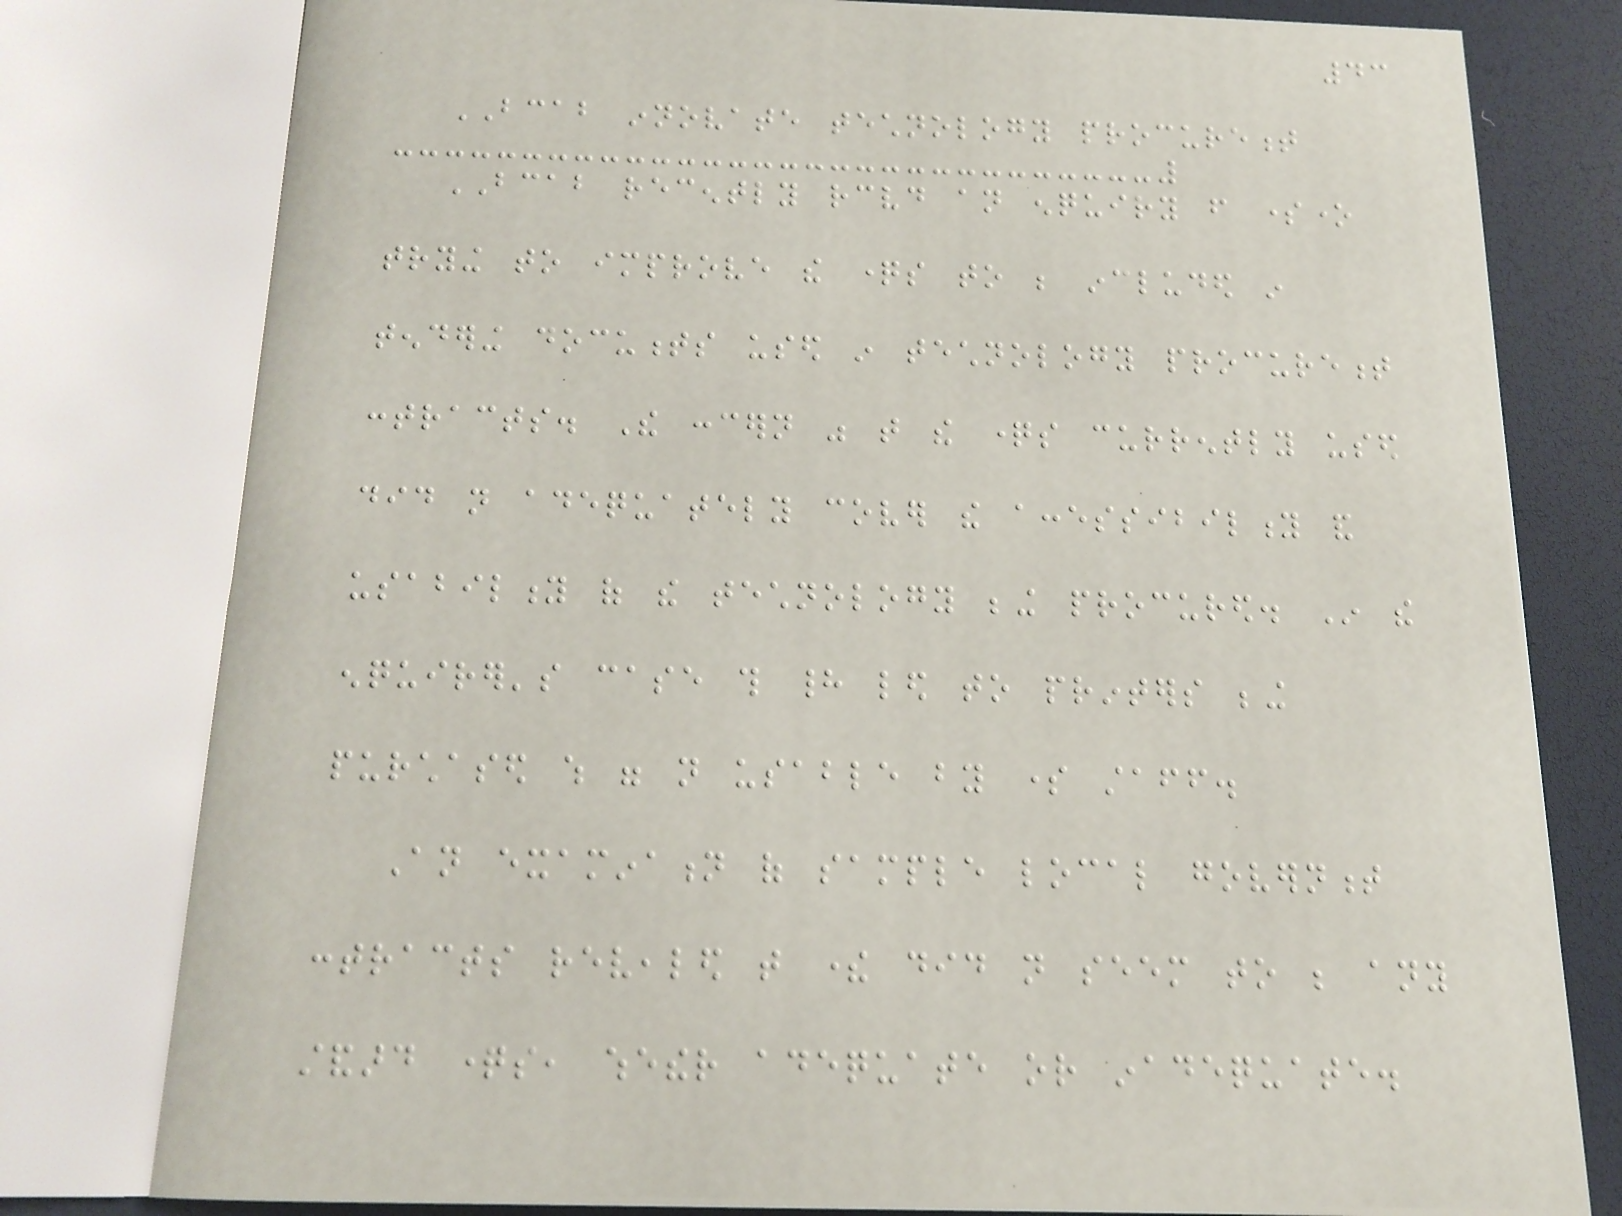43
BCAB innovate technology procurement
BCAB recently received an enquiry from someone
trying to improve the questions to be included in
tendering documents used in technology procurement
contracts. The concern was that the questions currently used
did not adequately cover the accessibility and
usability of the technology being procured. In the
enquirer's case this had led to printers being
purchased which were not usable by some staff.
An examination of sample local government
contracts revealed that there did not seem to be any
standard questions, whether adequate or inadequate.
